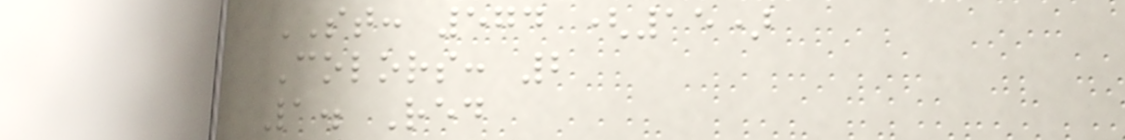ST: 574 (15)
Colors: 2
1. Red
